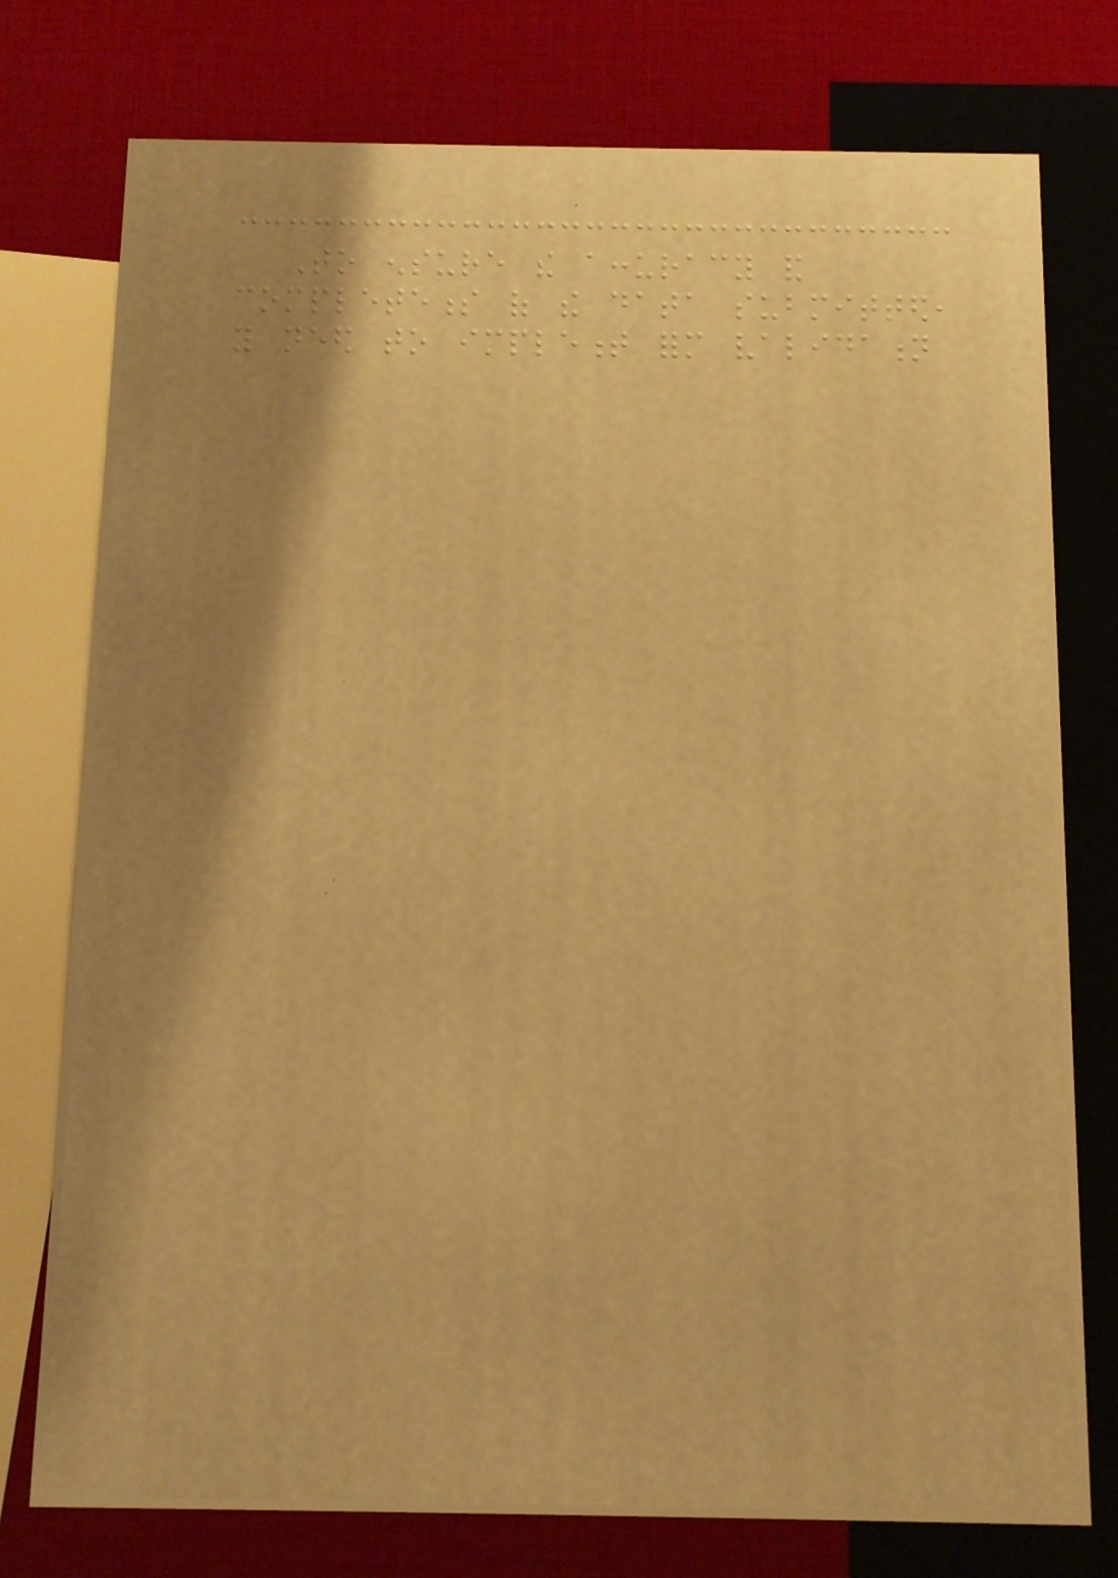To ensure the accuracy and
completeness of the data submitted,
you need to implement form validation
